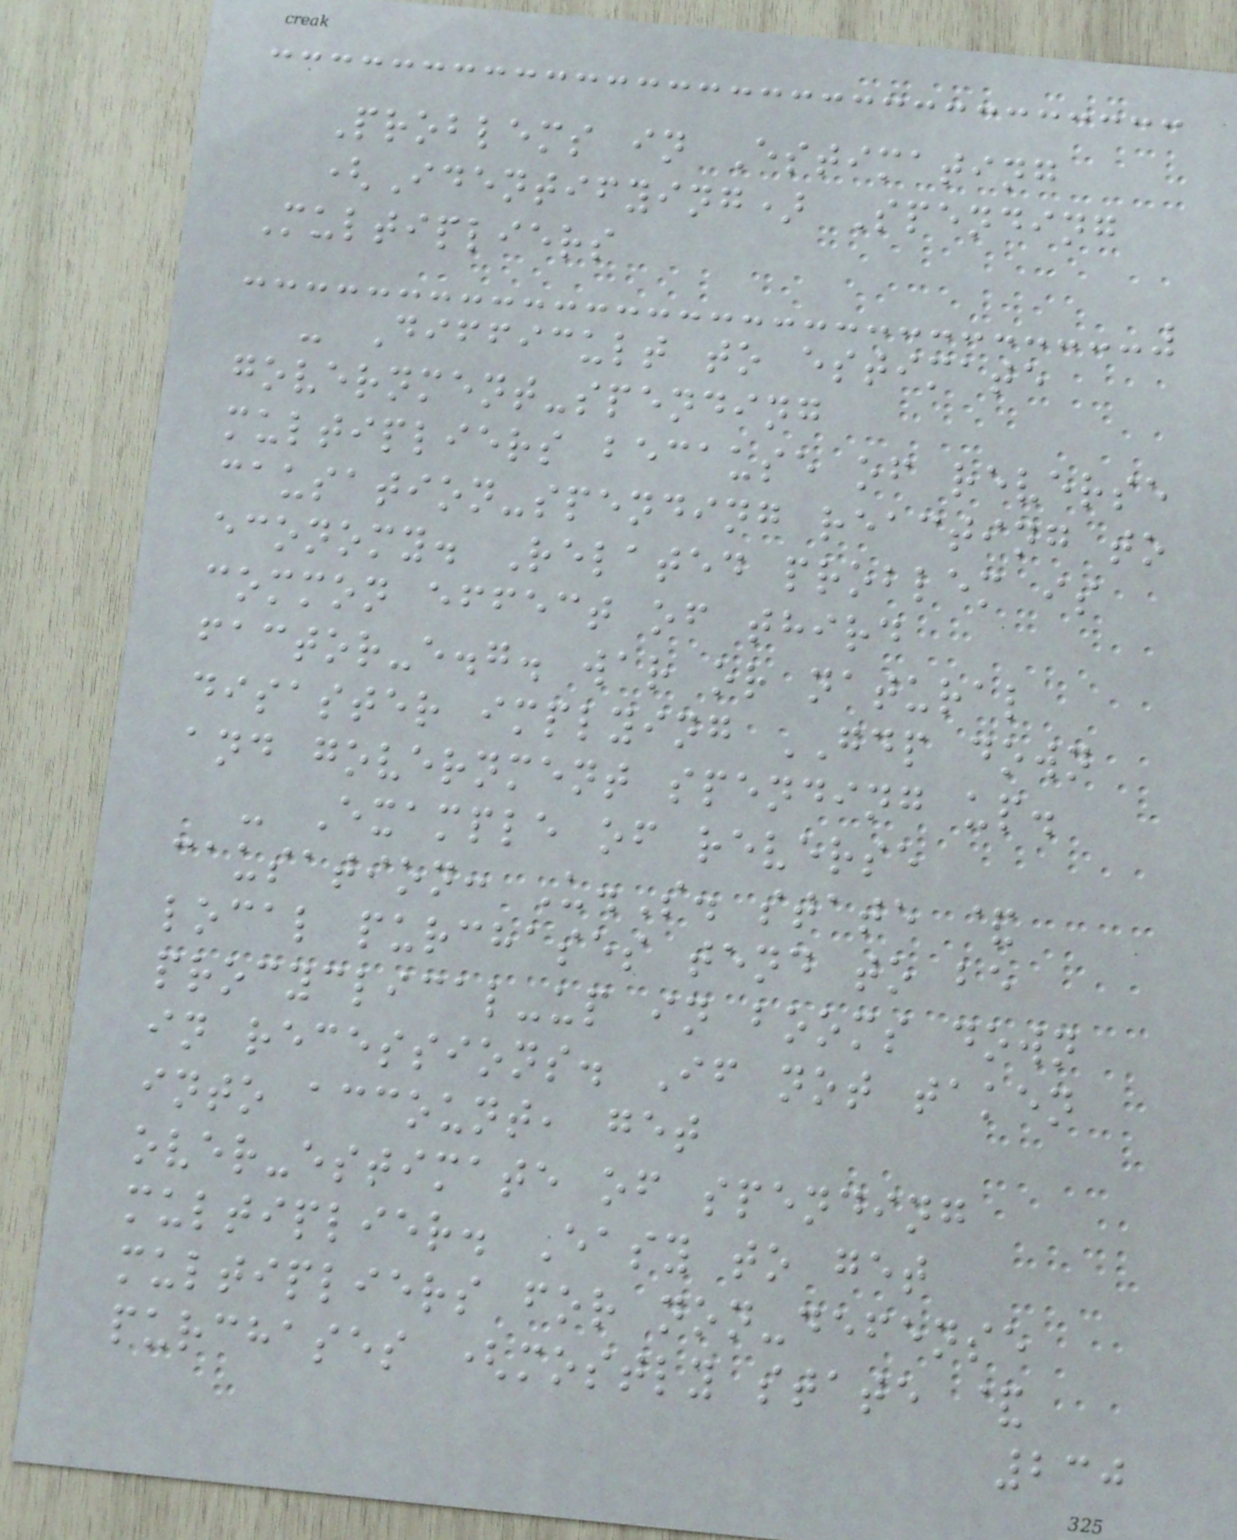Problems in Estimating
(Identifying) Spending
Multipliers
- Difficult to estimate
government-spending
multipliers because of reverse
causation-spending reacting to
economy. Related problem is
common effect of third
factor-e.g. war or natural
disaster implying GDP down
and government spending up.
- Example of reverse
causation: U.S. state &
local purchases tend to be
procyclical-up in booms down
in recessions. If not taken
into account, get
over-estimate of spending
multiplier. Easy to get
multipliers for non-defense
purchases (mostly state &
230
